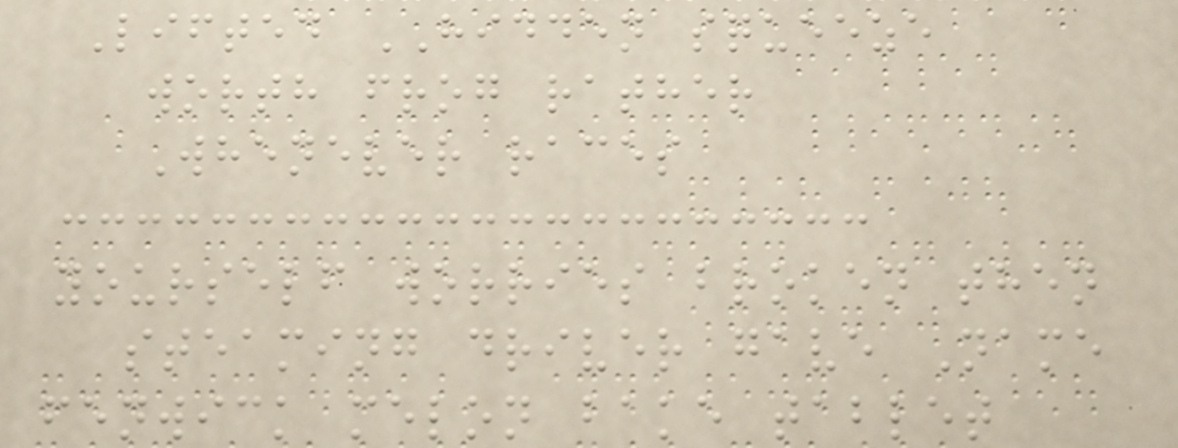Lifted HIDDEN squeeze
worth frog rather
Whenever races
yourself worries broken then
steaming driver gave Name
fenwick melon bake tablet
